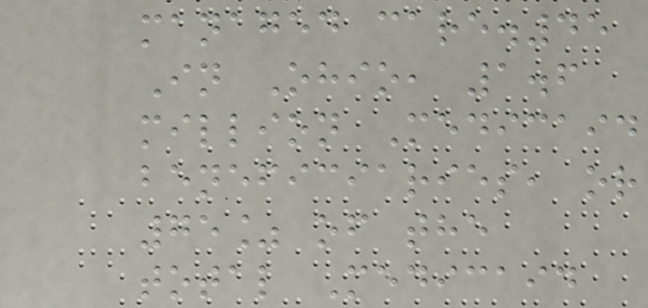managed care.45
In Ohio, 1.6
million Medicaid
beneficiaries, or
75% of the
total Medicaid
